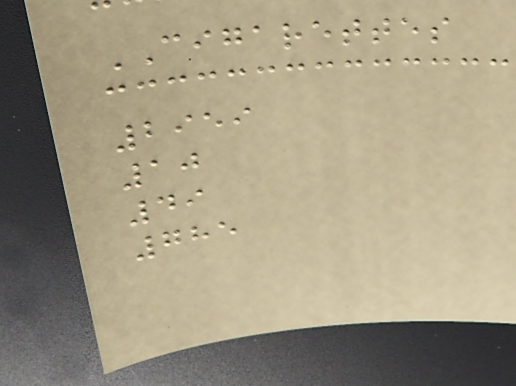CIGARETTES
2959
10
49
785
